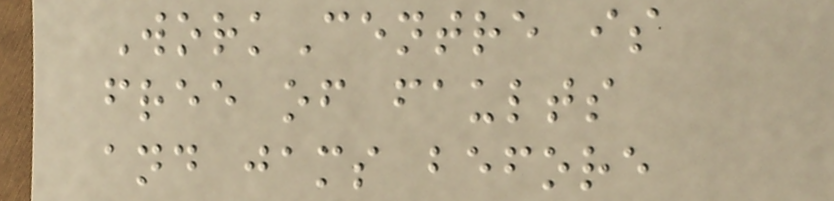WorkCentre is
free of faults
and jams before
